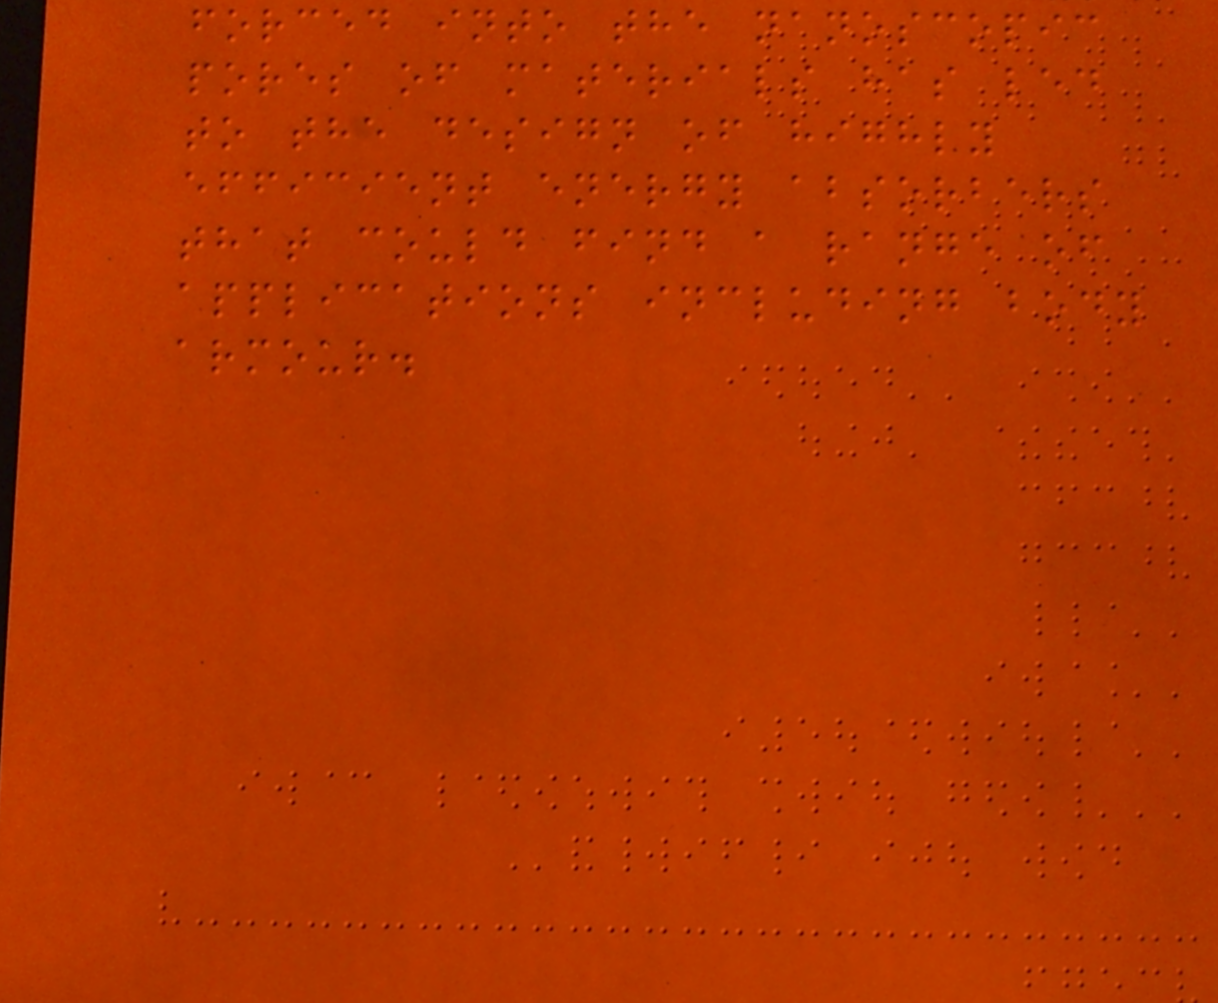forced into the nanoscopic
pores of materials has led
to the design of highly
efficient energy absorbers
that could find a range of
applications including body
armour.
